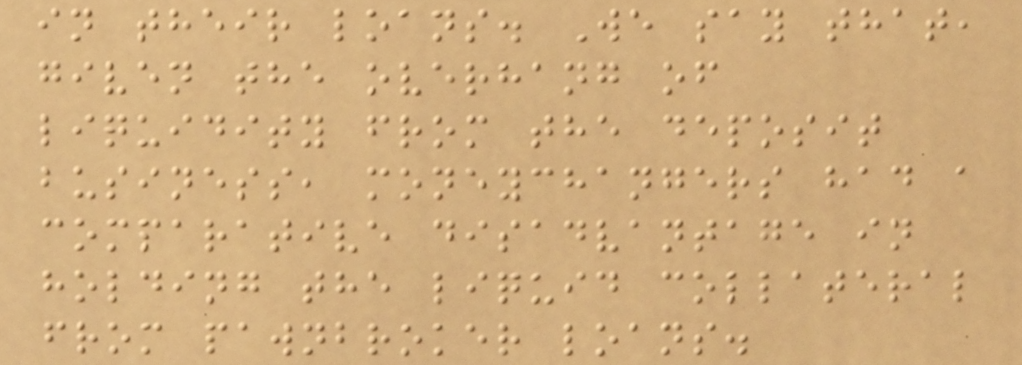in their loans. We say that,
given the overhang of
liquidity from the deposit
business, moneychangers had a
comparative disadvantage in
holding the liquid collateral
from pawnbroker loans.
